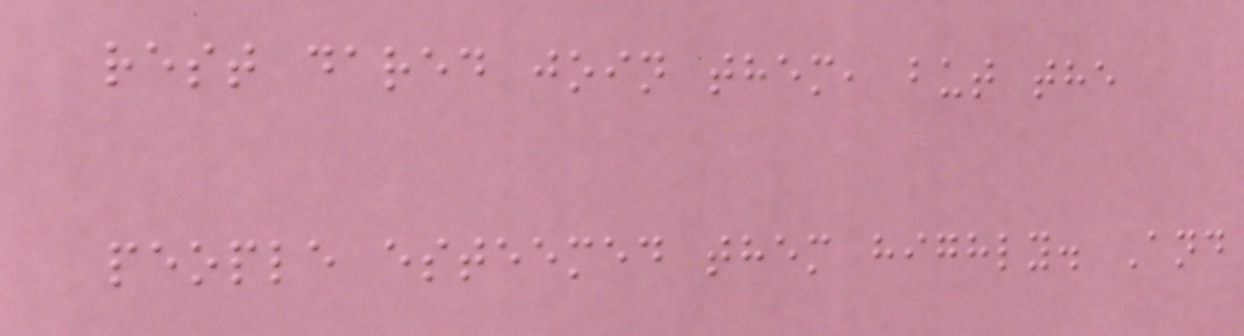rest dared join them, but the
people esteemed them highly. And
